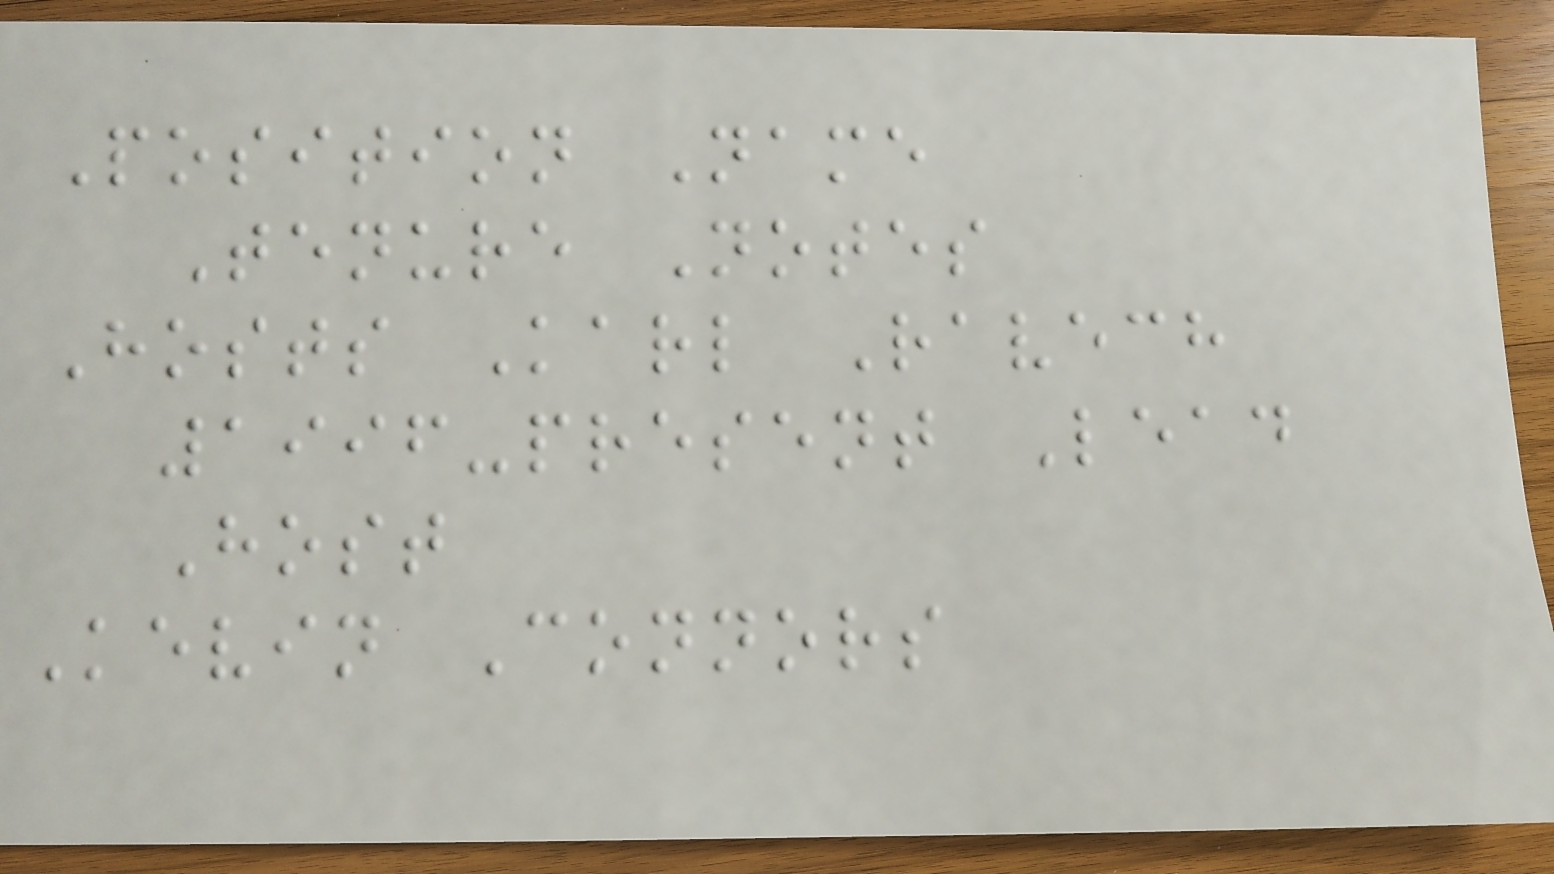Position Name
Tenure Notes
Hosts Karl Ravech
1996-present Lead
Host
Kevin Connors
